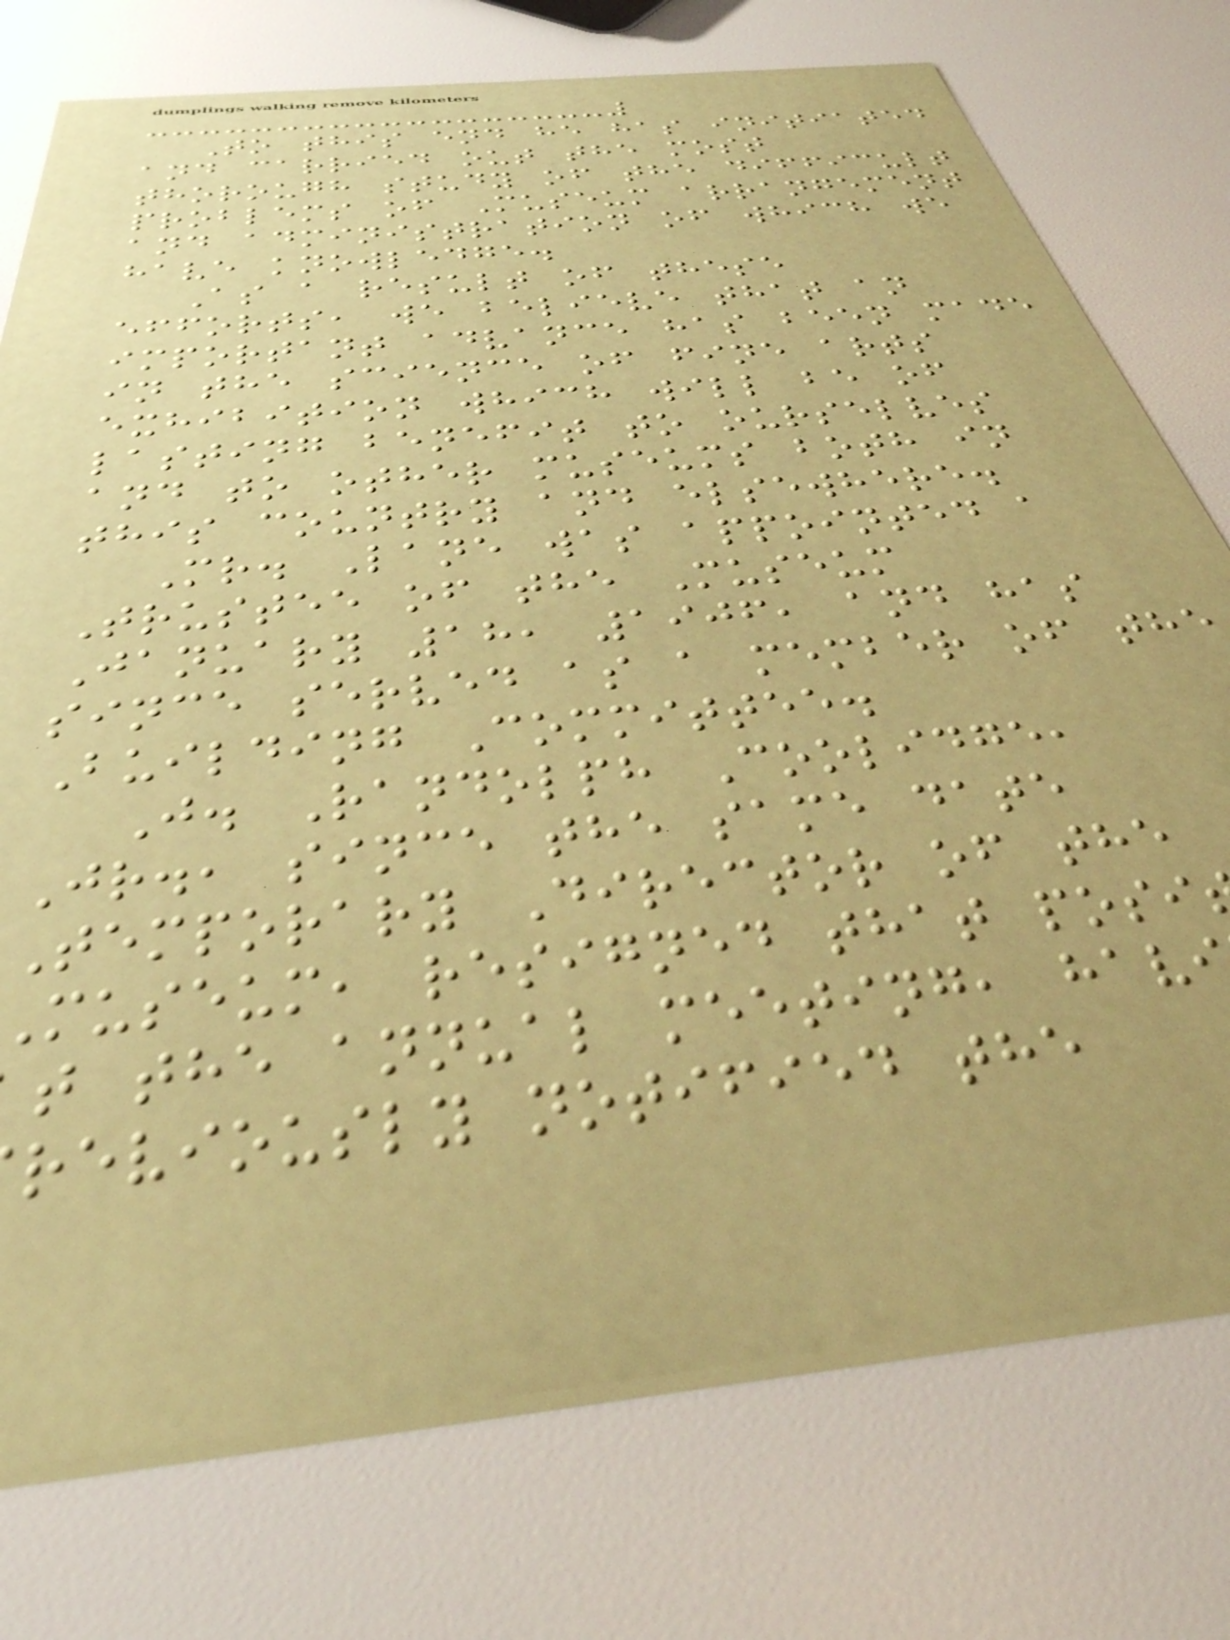To this end he has initiated
and carried out the most
thorough study of the difficult
problems of Museum arrangement
and administration of which we
have knowledge.
As a result of these
efforts, we believe that an
important advance has been made
in the science of fine arts
exhibition which will be of
lasting benefit to ourselves
and to other museums both in
this country and elsewhere.
Mr. Lane was appointed a
Trustee of the Museum
January 18, 1906, and has
since served as a member of the
Building Committee.
J. Randolph Coolidge,
Jr., since the same date
Temporary Director of the
museum, resigned that posi
t the annual meeting, hav
reviously notified the
